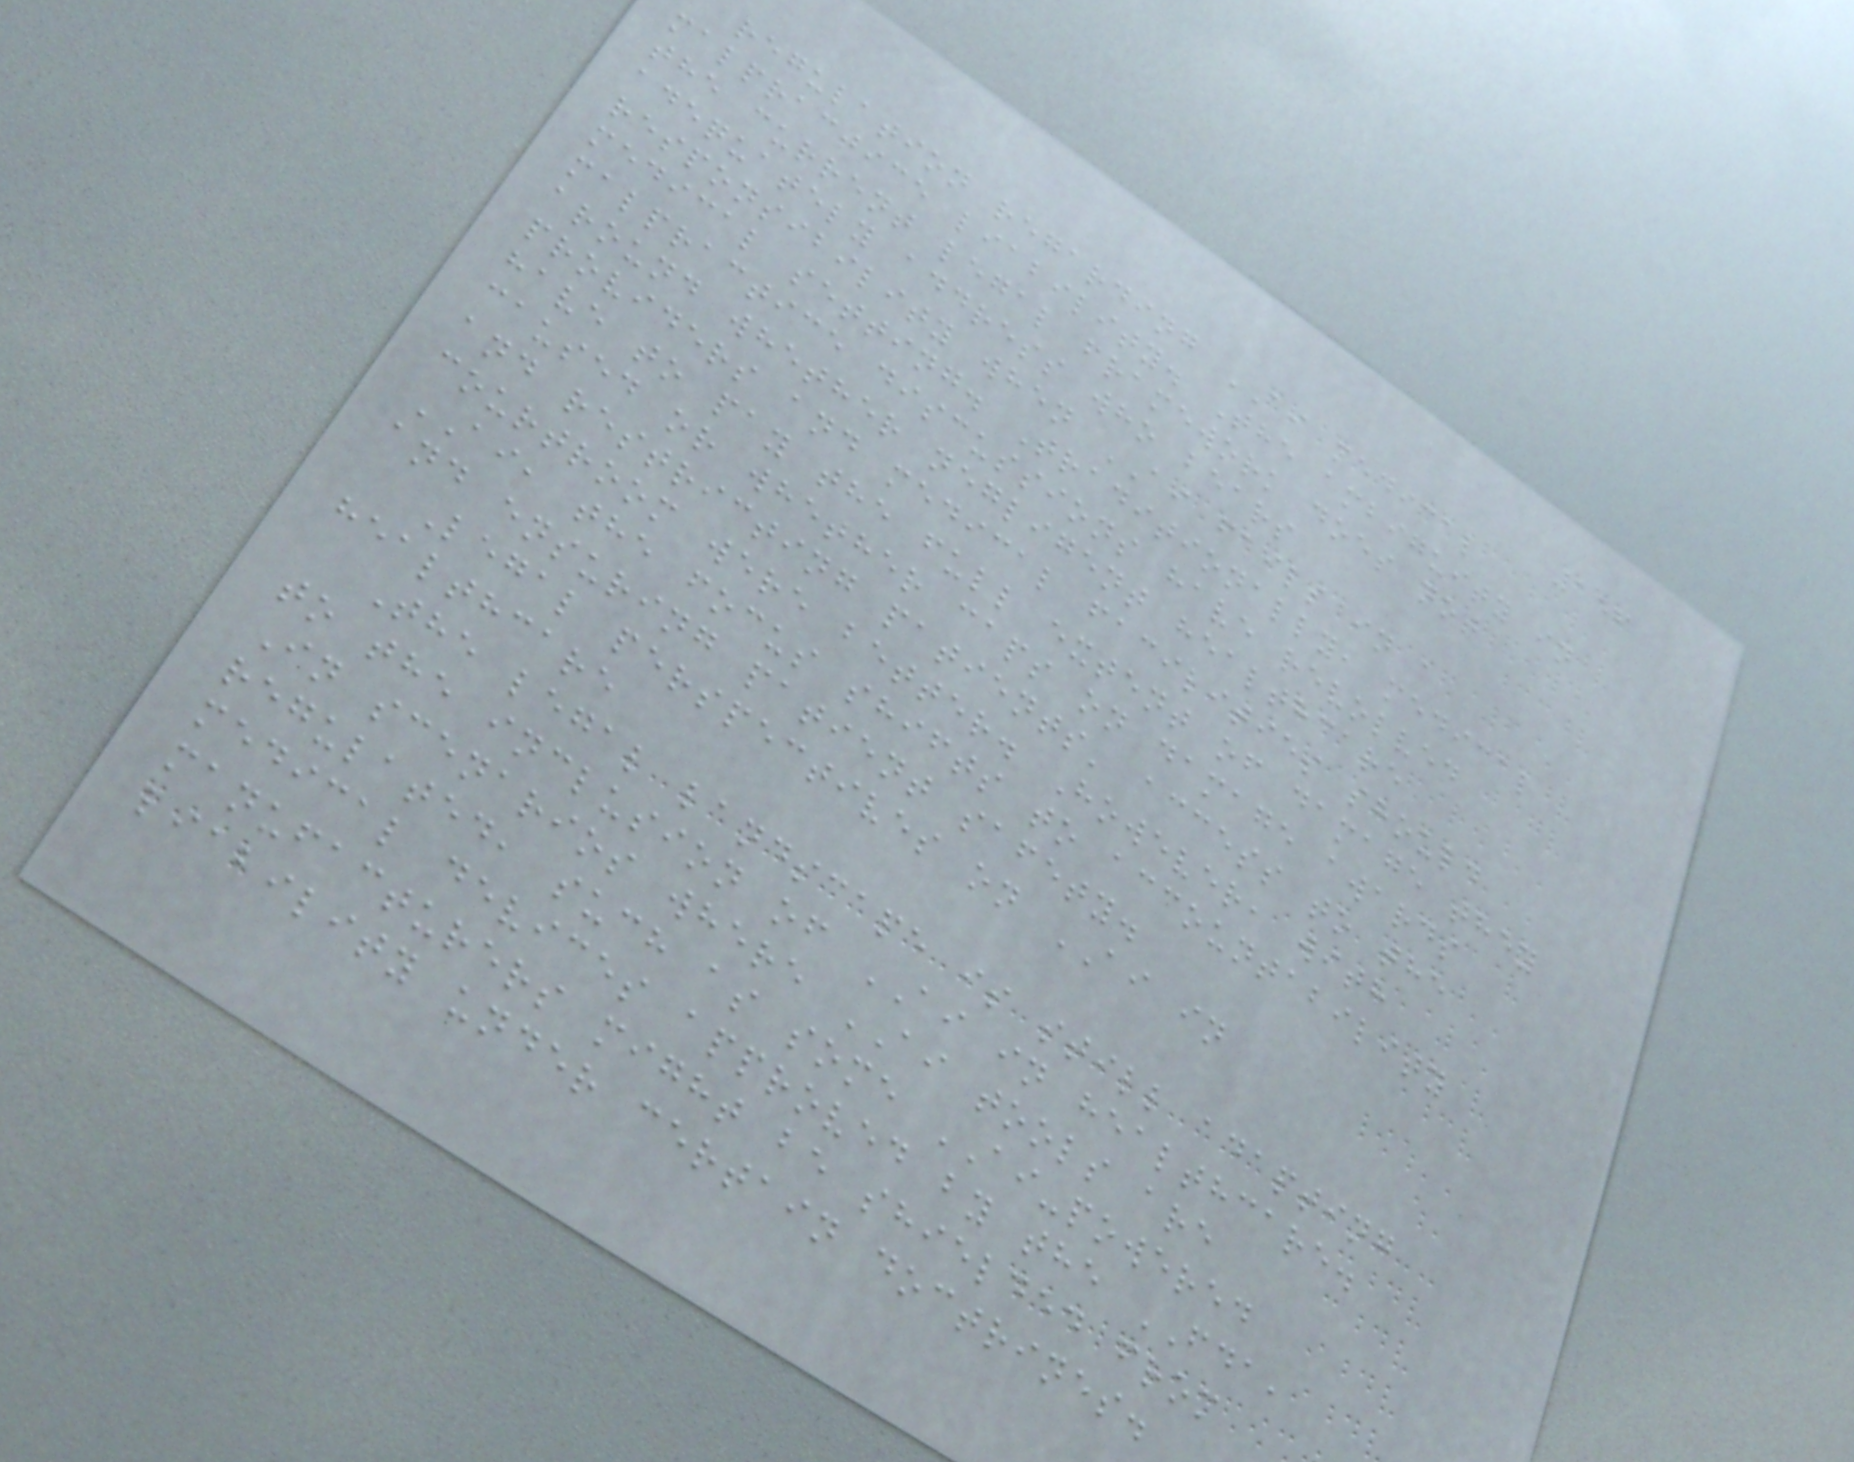156
regulation regarding AI medical
malpractice liability. The ambiguity in
the current legal framework does not
adequately address who bears
responsibility when AI fails in a
medical setting. Traditionally, medical
malpractice discussions have revolved
around whether negligent healthcare
providers and medical facilities should
have to pay the full extent of damage they
caused or whether caps on damage awards
and restricting patients' access to the
courtroom were better. However, with
AI, the focus shifts to accountability
and ensuring patient safety.
Legal perspectives on AI in
healthcare
The legal landscape is still adapting
to the inclusion of AI in healthcare.
In scenarios where AI tools are
regulated, such as some AI-powered
medical devices approved by the FDA,
manufacturers might be shielded from
liability under certain doctrines.
